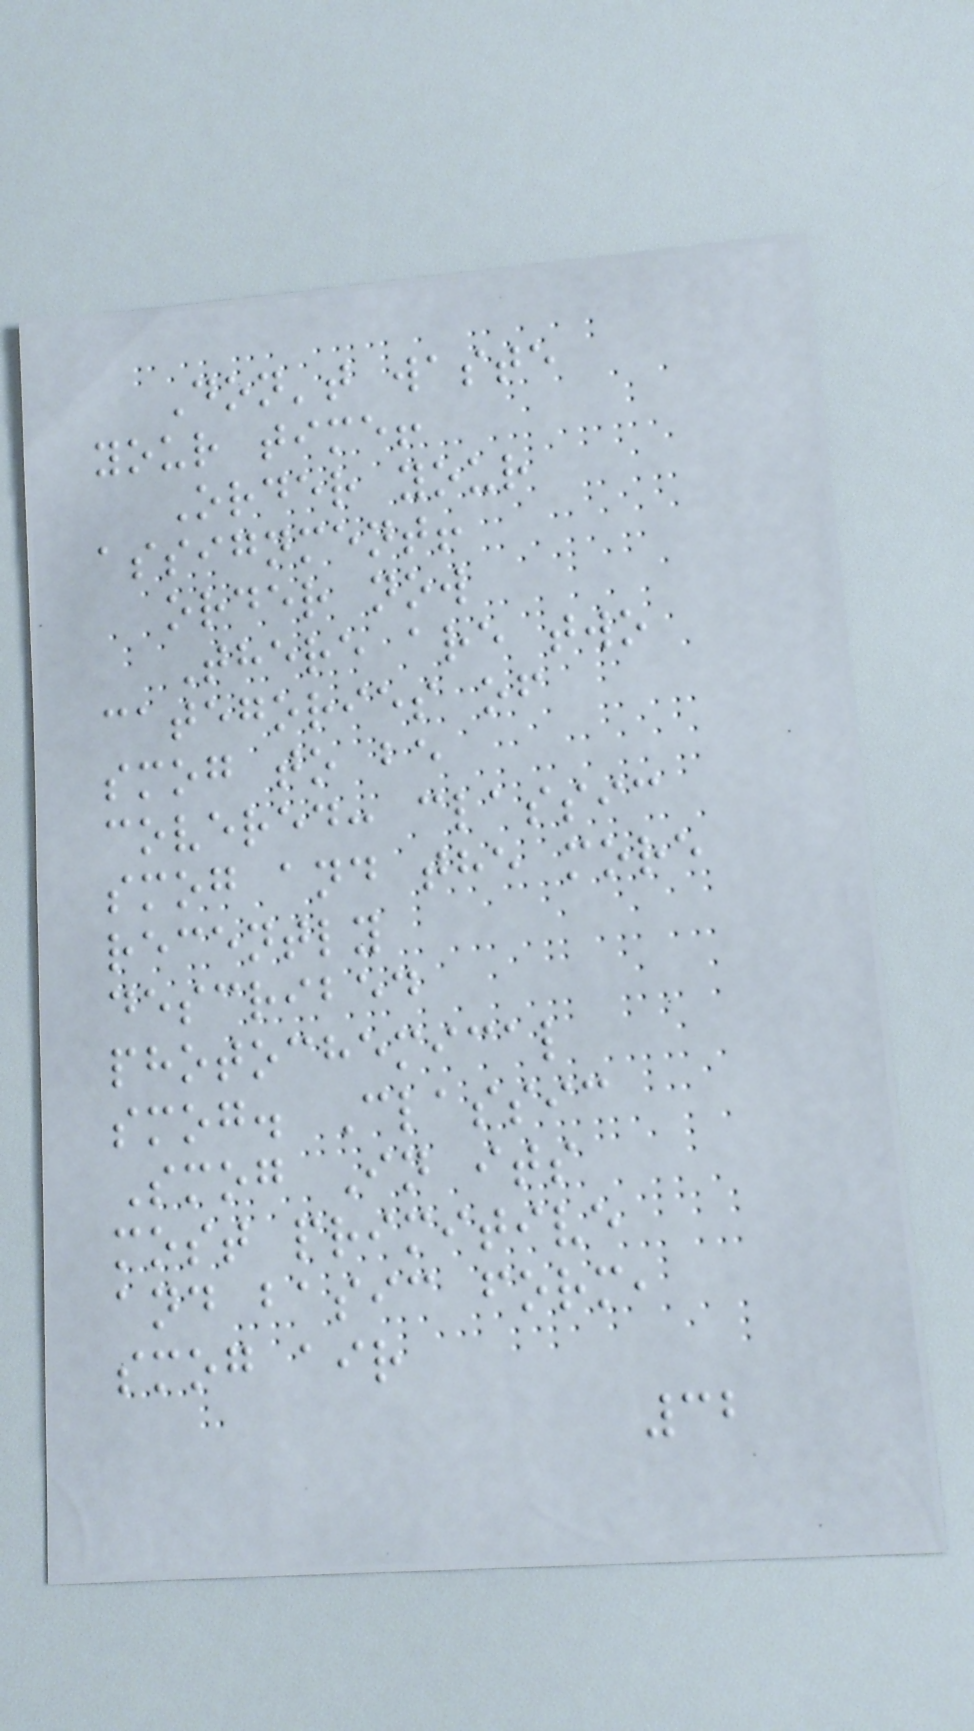Don't waste
your time!
Order your
assignment!
order now
There are two
categories of
smog to be
covered: classic
smog and the more
recently
described
photochemical
smog. Classic
Smog In its
most primitive
and basic form,
smog air
32
